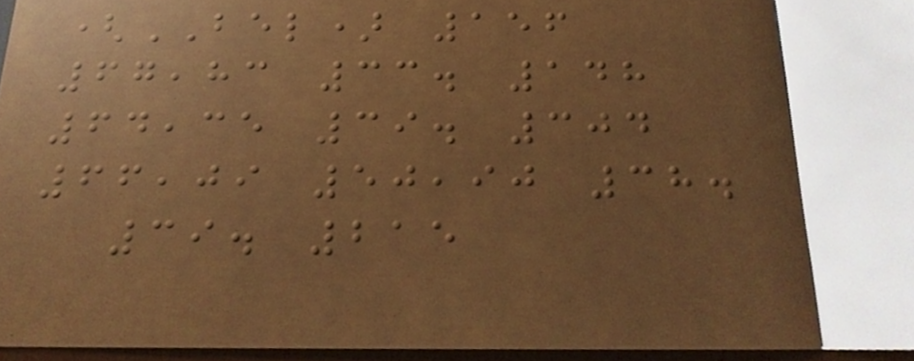(BEL) 156
67,83 33. 148
64,35 39. 304
66,09 50,90 38.
39. 215
